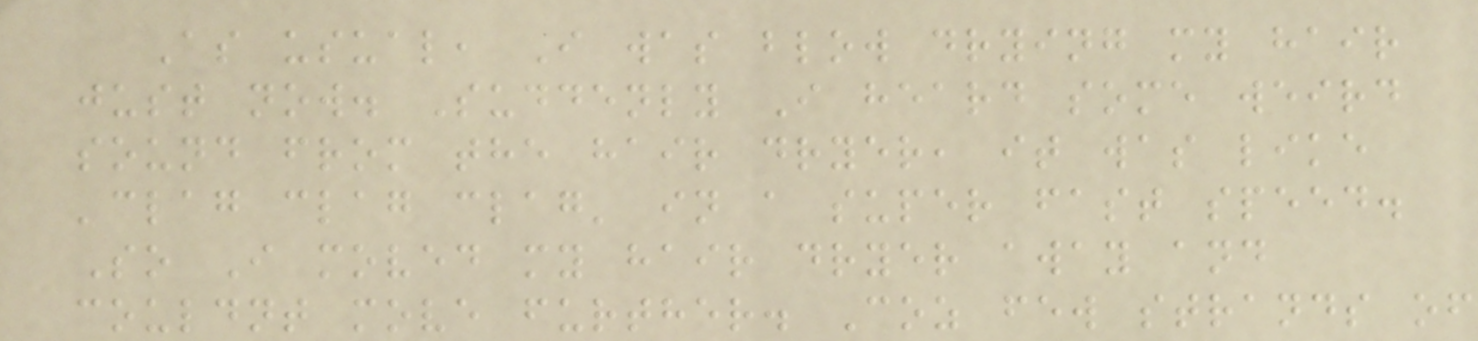As usual, I was blow drying my hair
just now. Suddenly I heard some weird
sound from the hair dryer, it was like
'clag clag clag' in a super fast speed.
So I moved my hair dryer away and
couldnt move further. Coz few strands of
